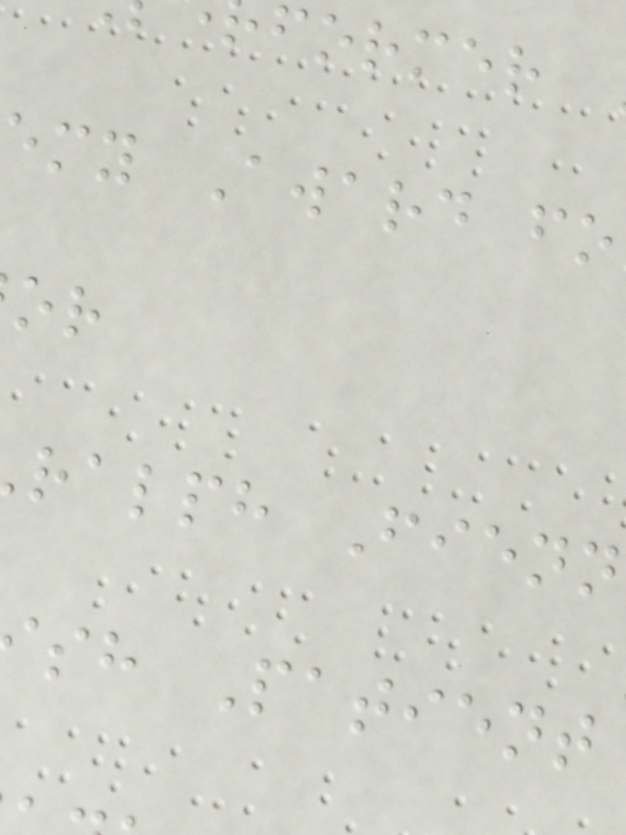my Award fo
ralph Fienn
sh Patient
